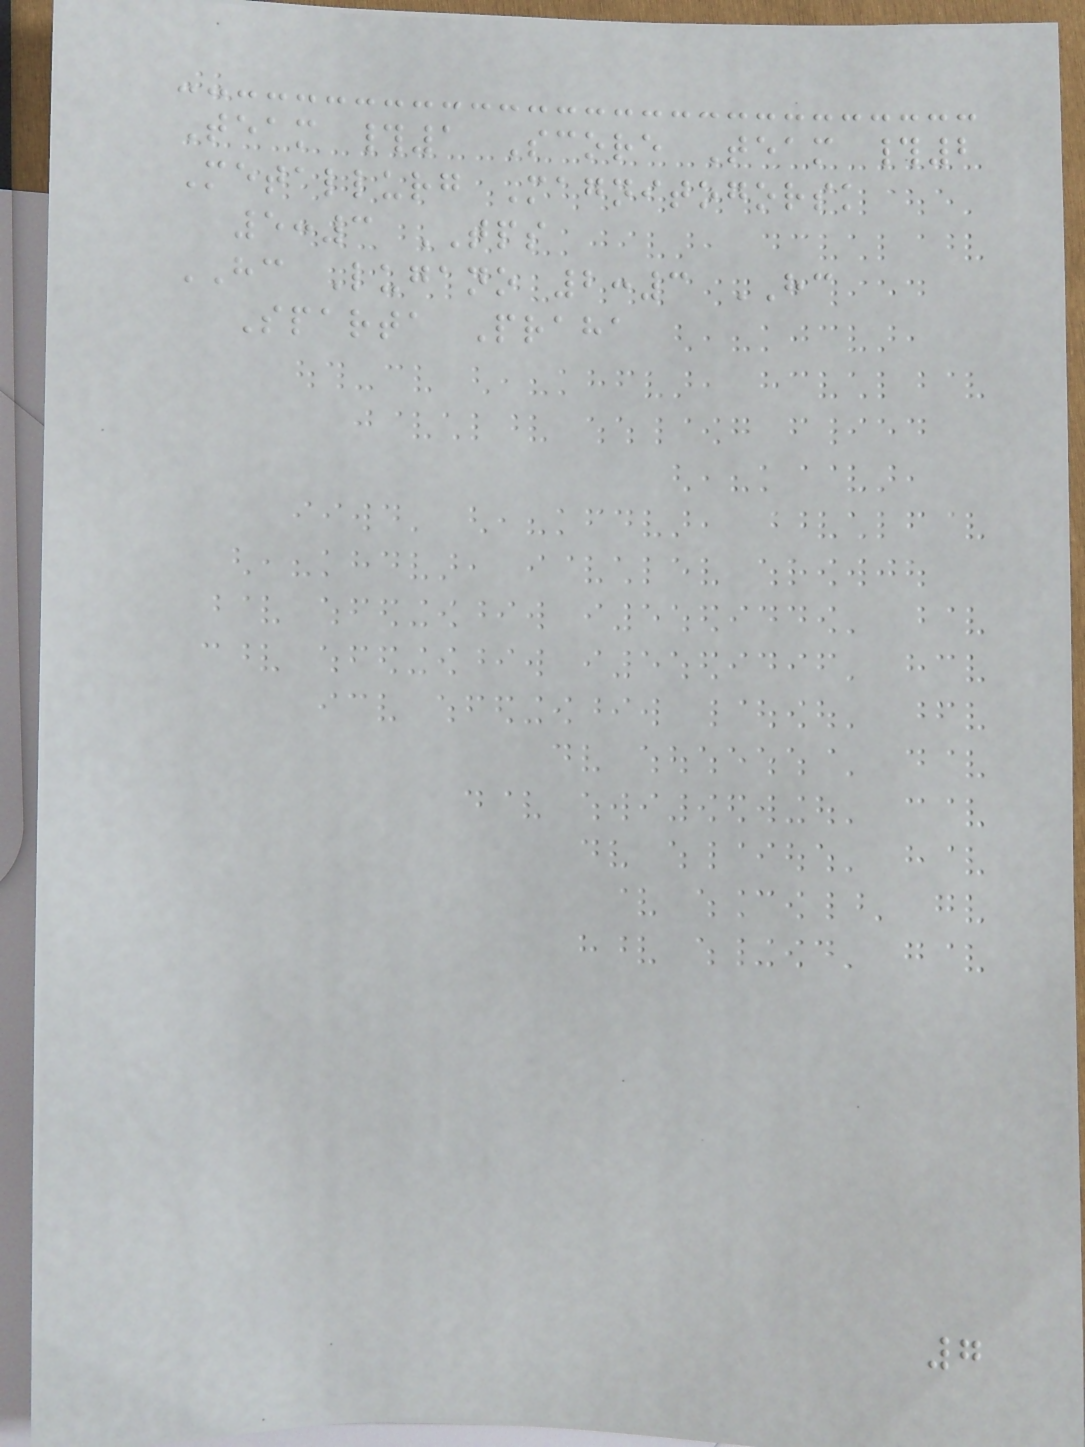Team #1 Score Team #2
Metallurg Magnitogorsk
5:3 TPS
HC Lugano 2:3 HC
Sparta Praha
7
